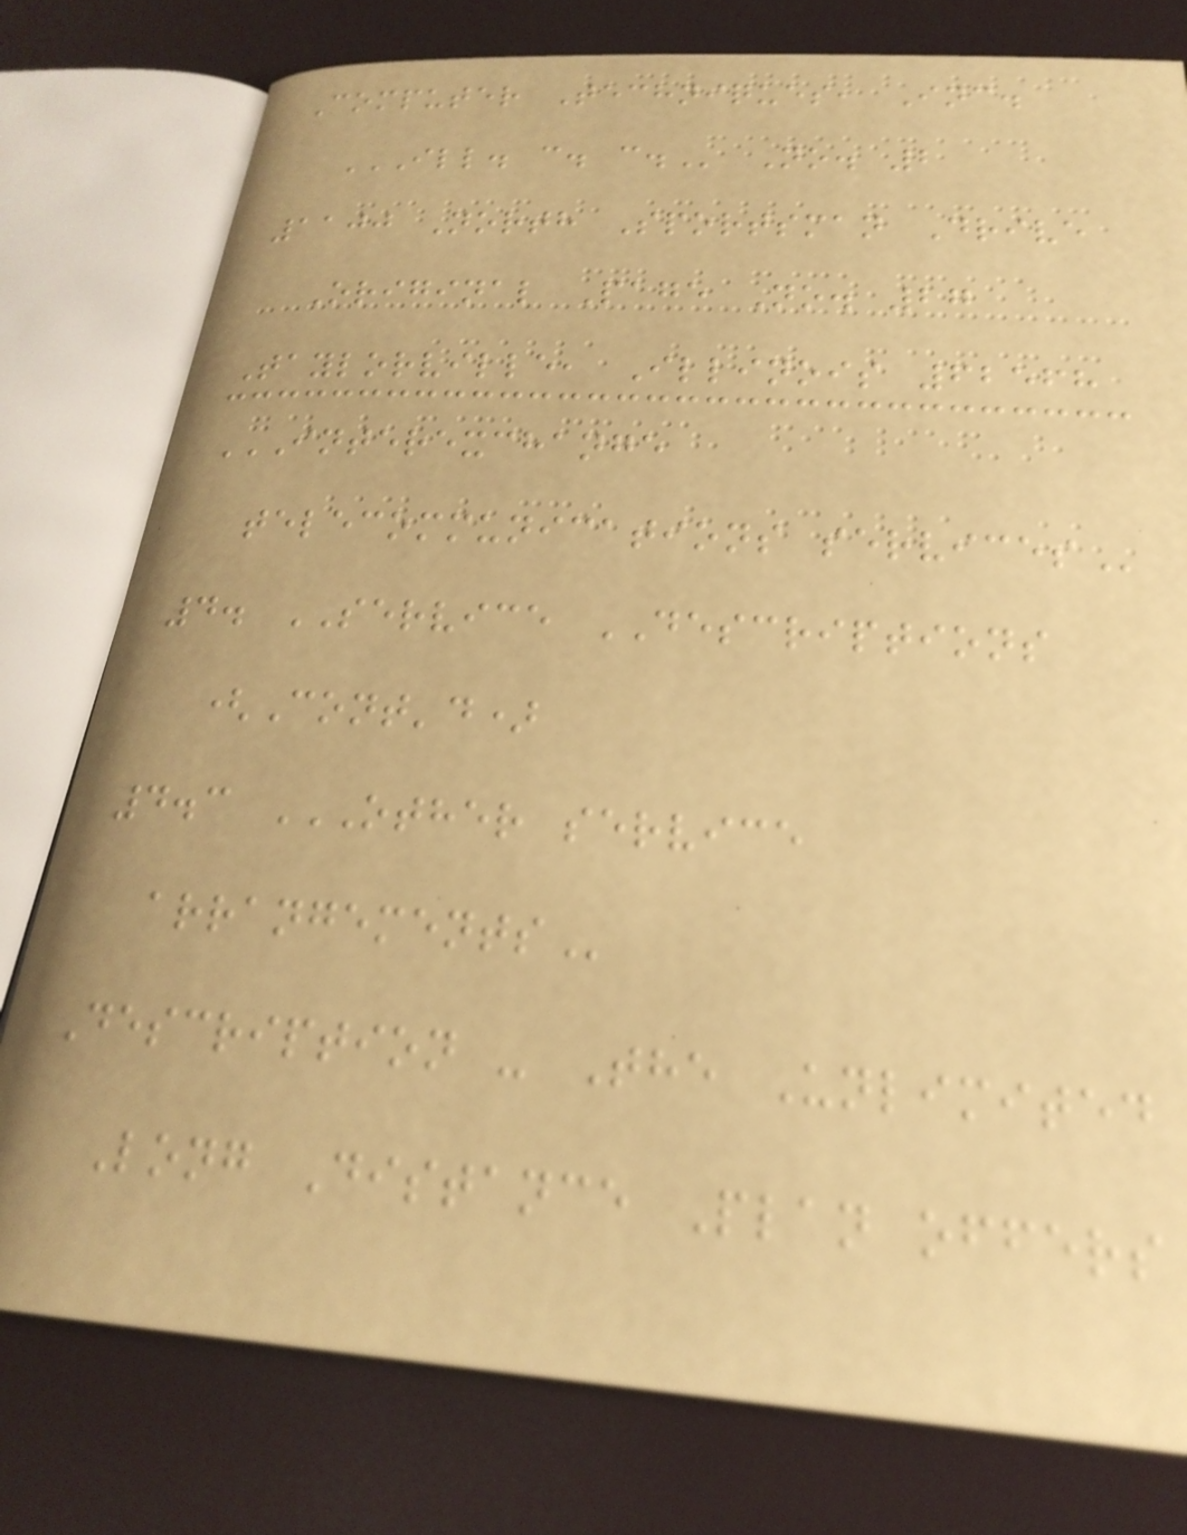Computer Techniques, Inc.
ILL. C. C. No. 2
1100 North Sportsman Drive
Original Page No. 27
Taylorville, Illinois 62568
INTEREXCHANGE
TELECOMMUNICATIONS SERVICES
4. SERVICE DESCRIPTIONS
(Cont'd)
4.3 OTHER SERVICE
ARRANGEMENTS
Description - The Unlimited
Long Distance Plan offers
